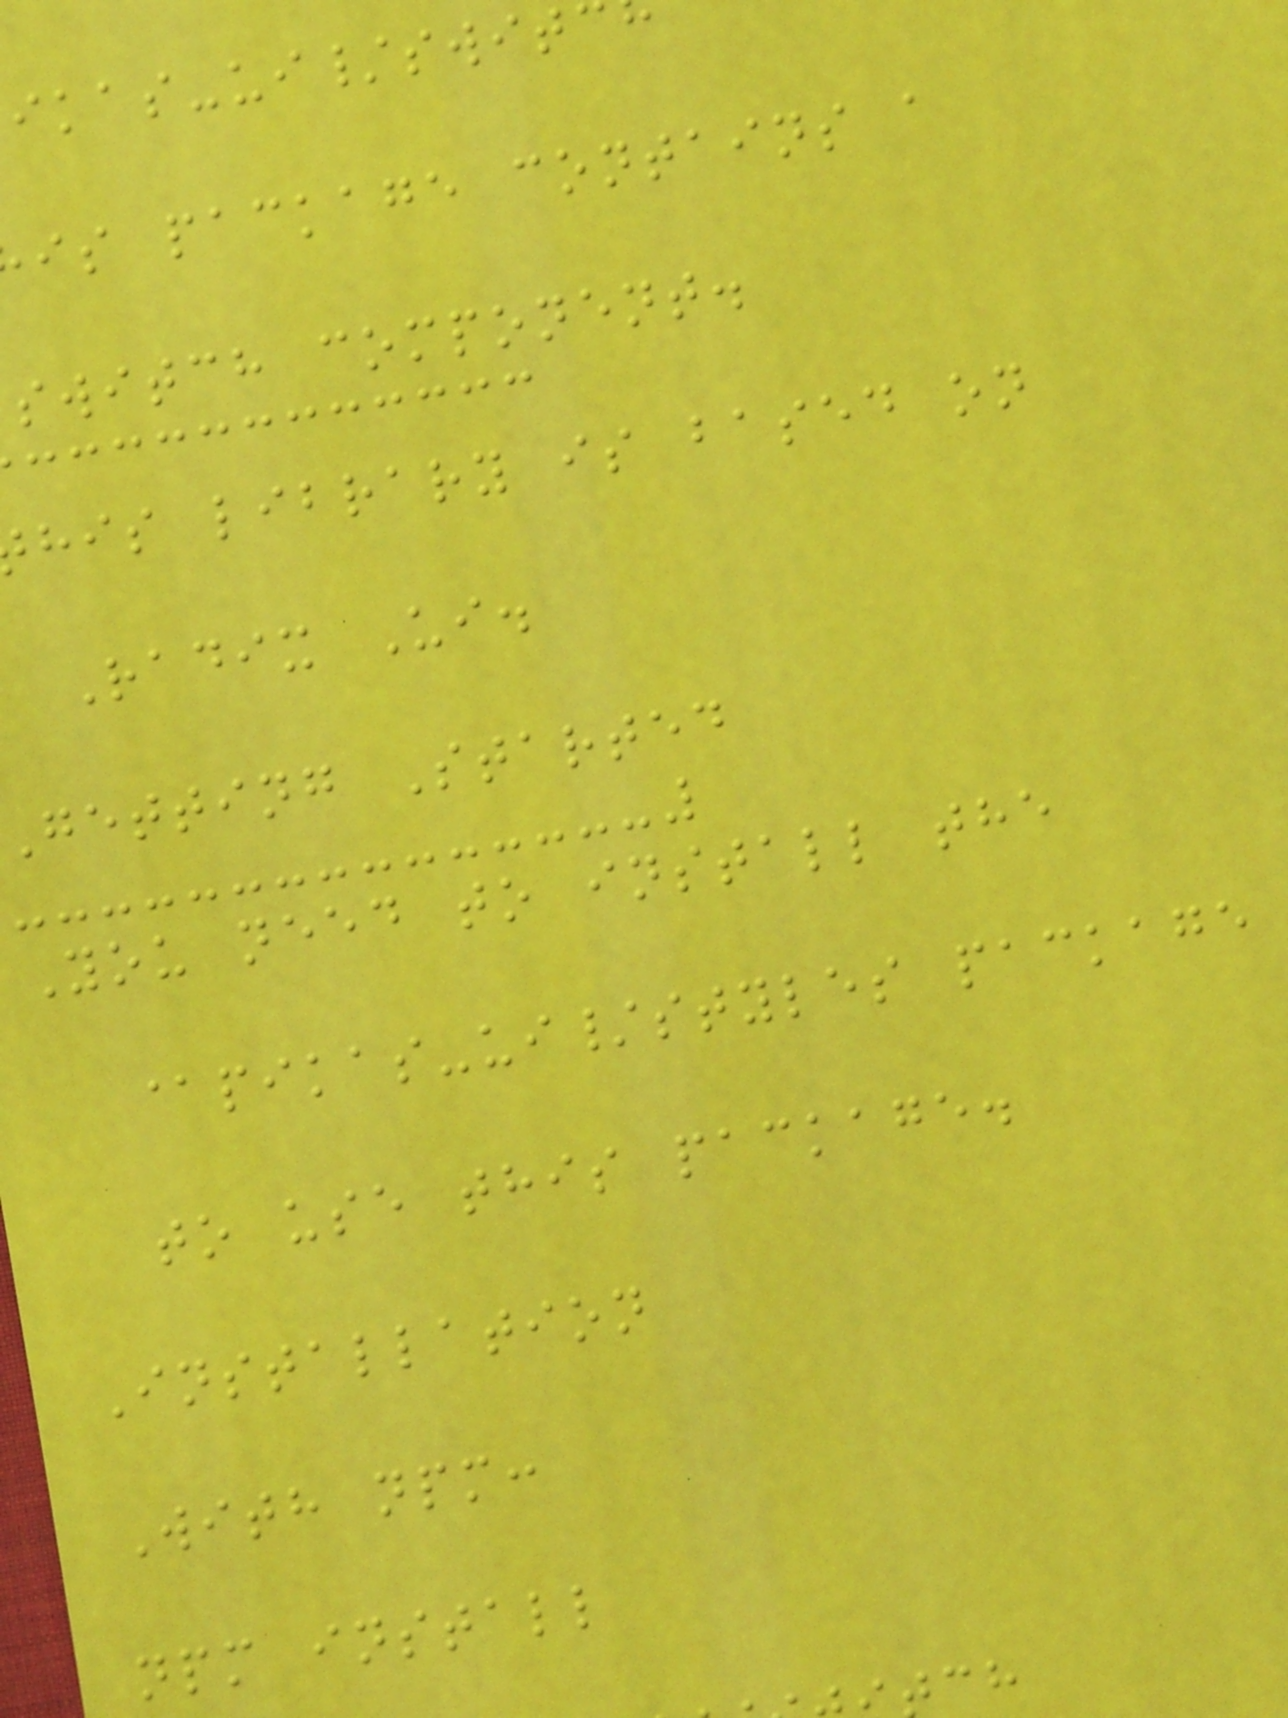is package contains a
switch component.
his library is based on
Radix Ui.
getting Started
You need to install the
@pikas-ui/styles package
to use this package.
Installation
With npm:
npm install
